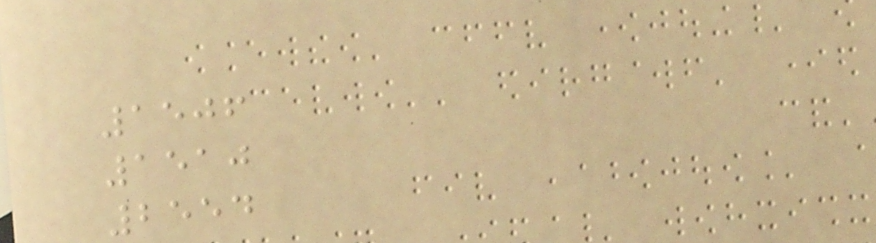1506
1510
2554
